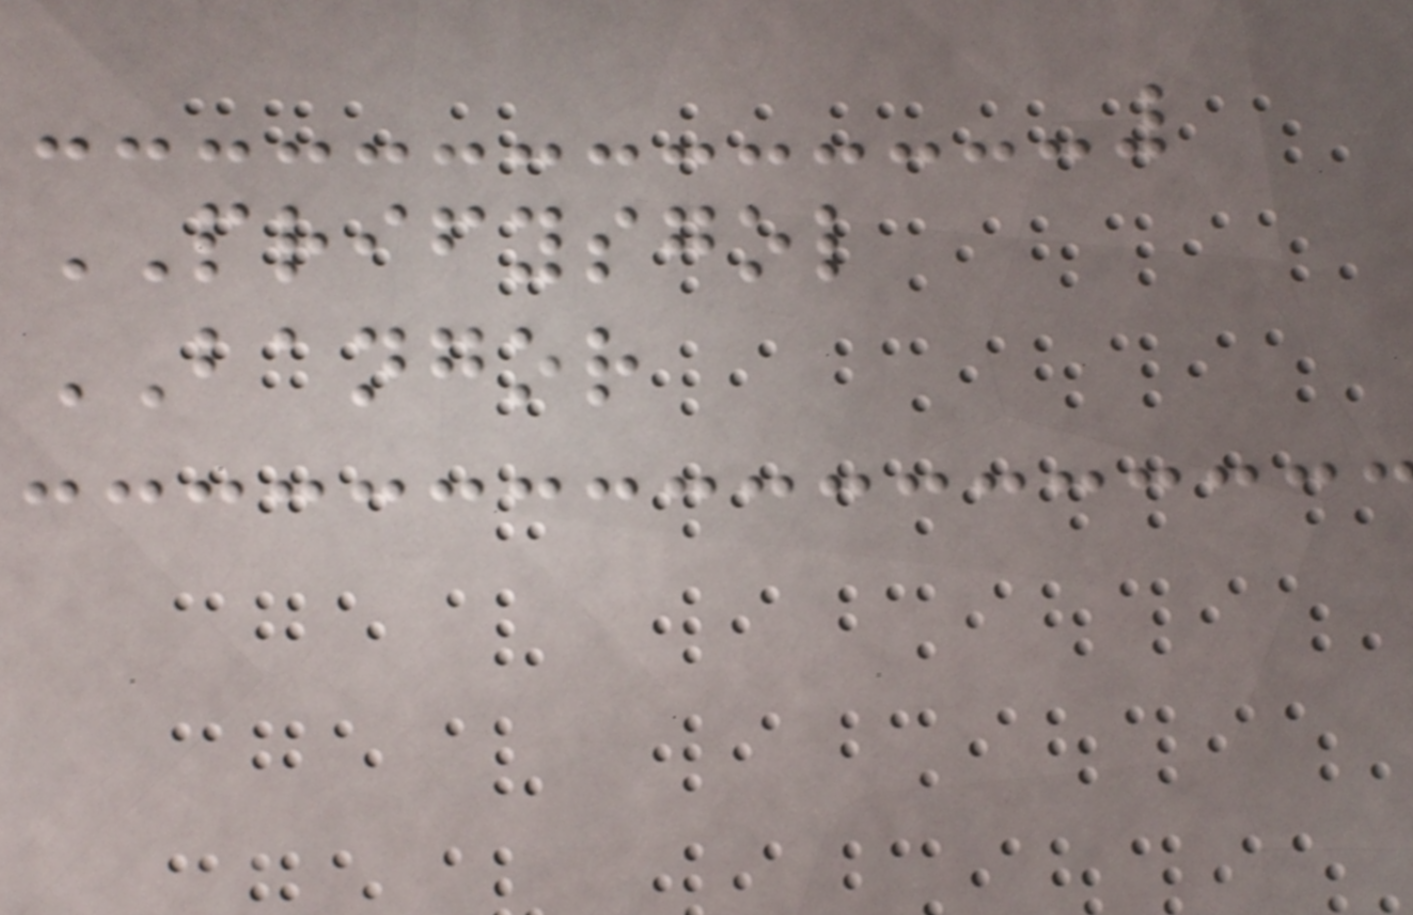PRIFYSGOL
BANGOR
